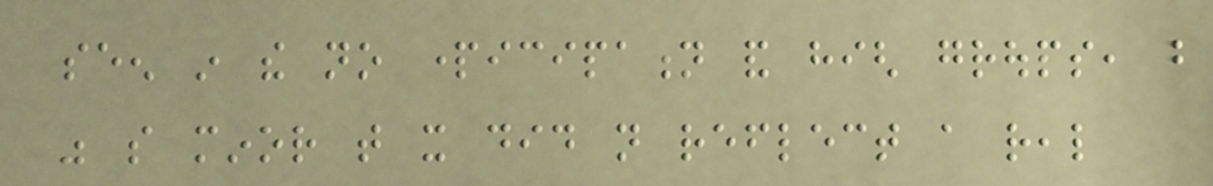seen in the no participation and high groups, but
was so minor that it did not reflect a real
